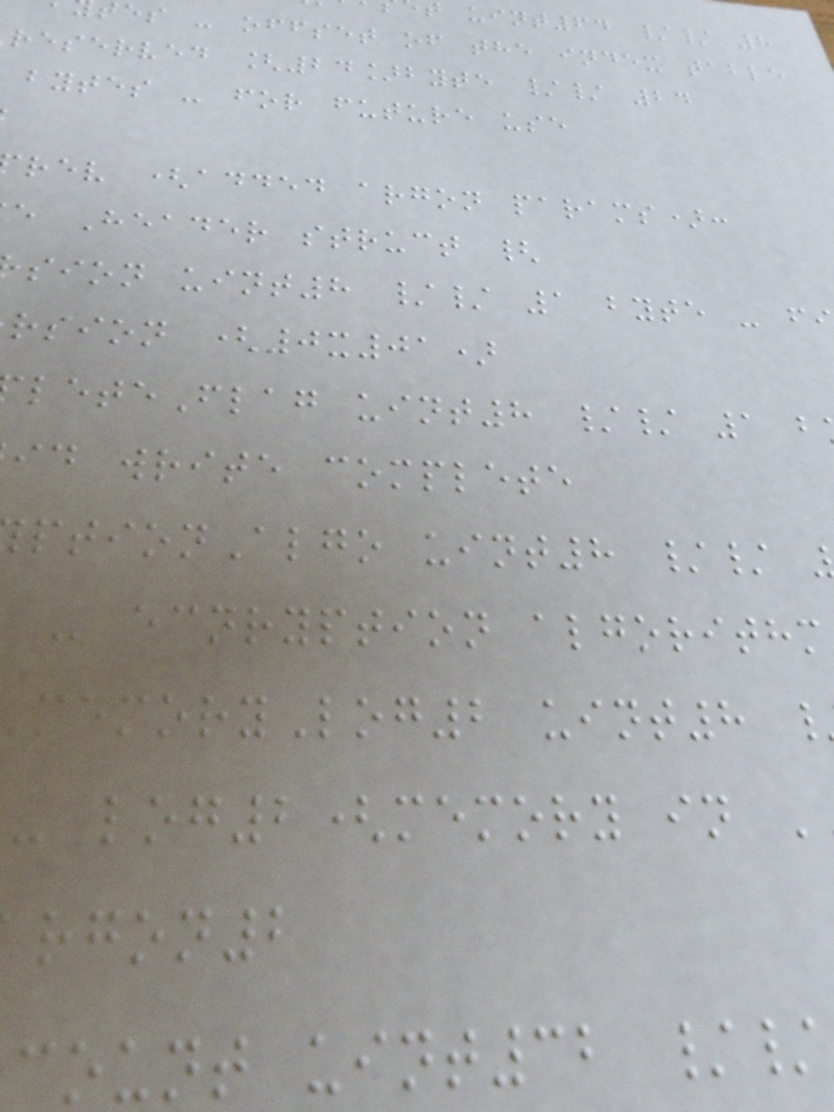uint64 // 8
es - offset of the index table
reserved [24]byte // 24
bytes - for future use
rev (added argon params):
e Header struct {
sion uint8 // 1 byte - f
rsion (0x01)
leteFlag uint8 // 1 b
id write complete
ptionAlgo uint8 //
- ecnryption algorithm
emoryLog2 uint8
- log2(memory in
rgon2
count uint32 //
